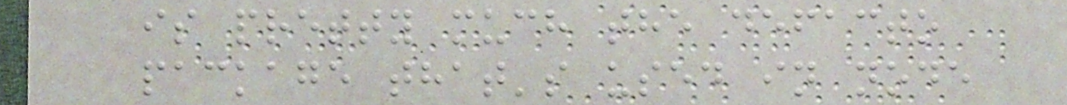is pretty much the defacto
package that's used in node
